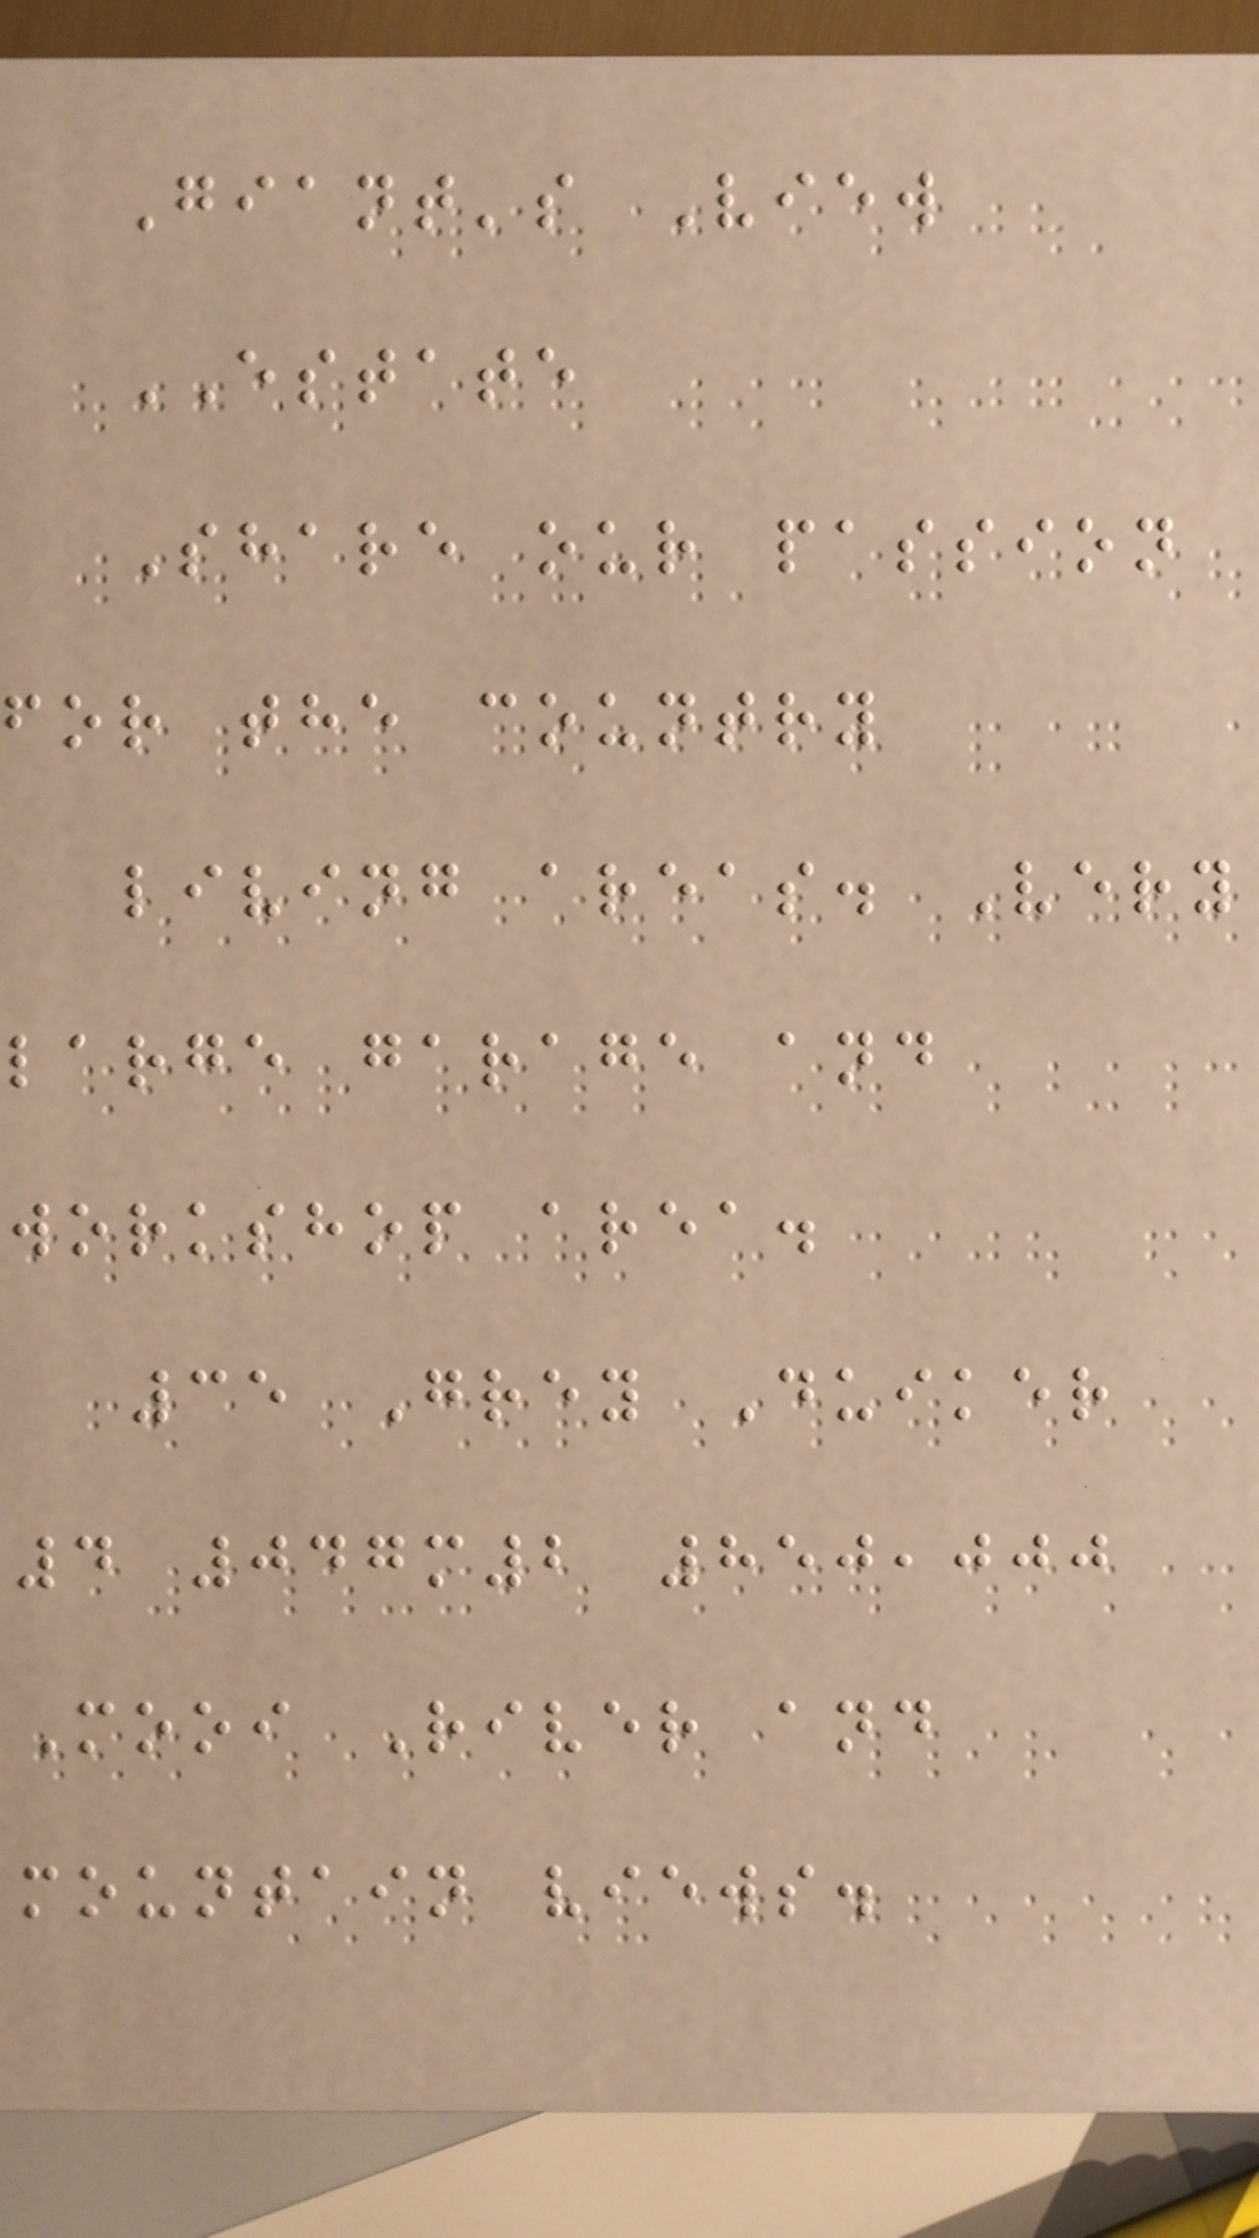Giant's View
ESTATE
Share our passion
for the country
living areas. Very
large garage and
workshop area.
35 Grey Duiker
4 047m2 850,000
Mooi River and
mountain views.
